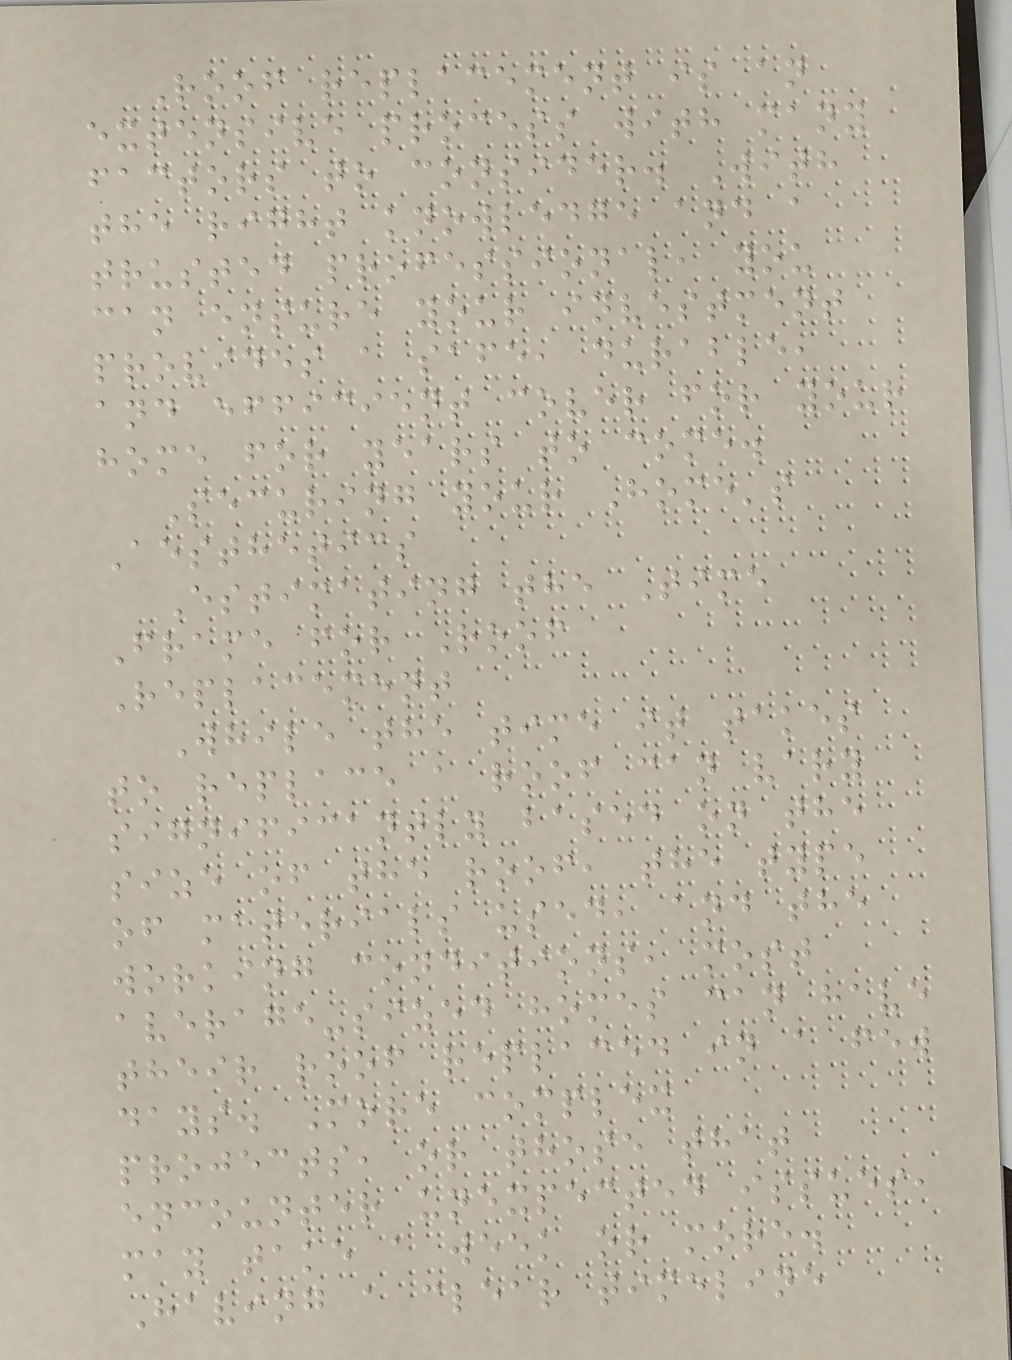Roof replacement is an
extensive process with many
factors to consider. With
the right knowledge and a
trusted professional, you
can ensure your investment
provides a safe, durable,
and efficient cover for your
home for years to come.
Securing your Home's
Aesthetics
Estimating the Time
Frame for Roof
Replacement
While the time it takes
to replace a roof can vary
significantly based on the
size of the roof, the type
of materials used, and the
working conditions, most
average-sized homes can have
their roof replaced in a few
days. More complex
projects, or those that
encounter unexpected issues,
may take a week or more.
Having a clear timeline
